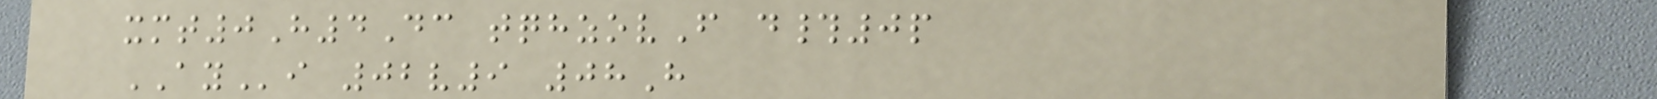xmt0H4Dc tqhzovF d#0p
AYi 02v9 08H
